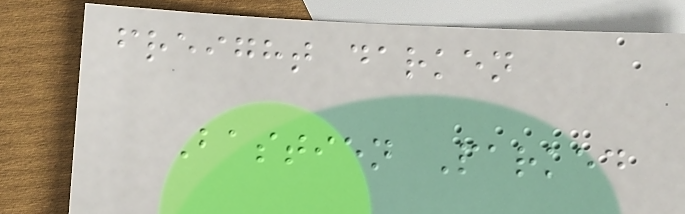freight darken
Bastien Parked
